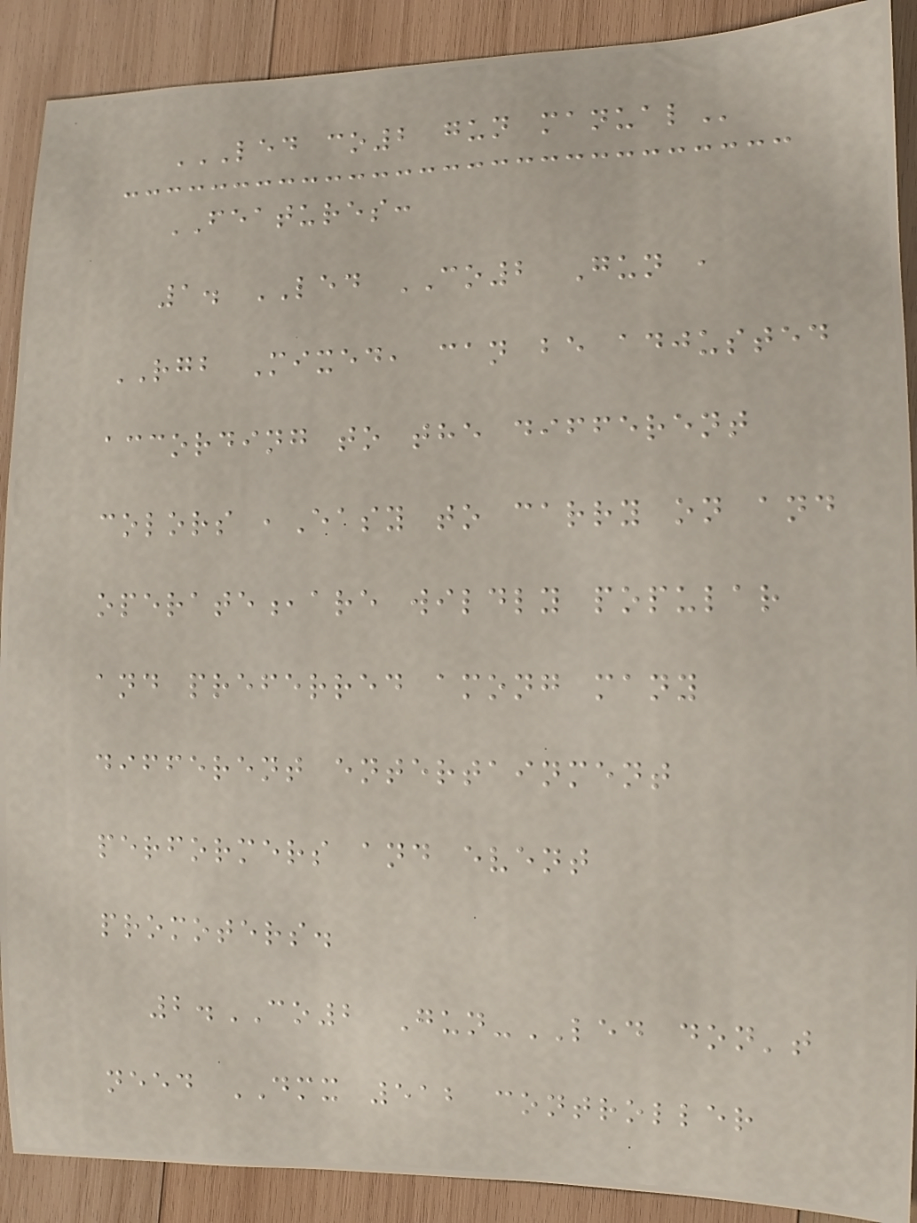LED CO2 GUN MANUAL
FEATURES:
1. LED CO2 Gun ,
RGB Mixed, can be adjusted
according to the different
colors ,Easy to carry on and
operate,are wildly popular
and preferred among many
different entertainment
performers and event
promoters.
2.CO2 Gun-LED don't
need DMX 512 controller
